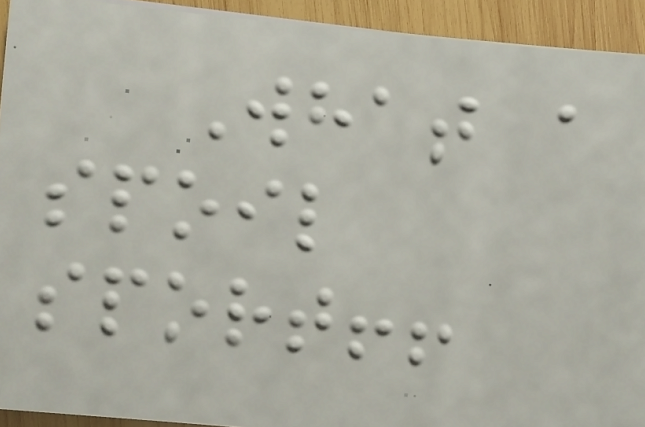What a
spoil
sport!!
